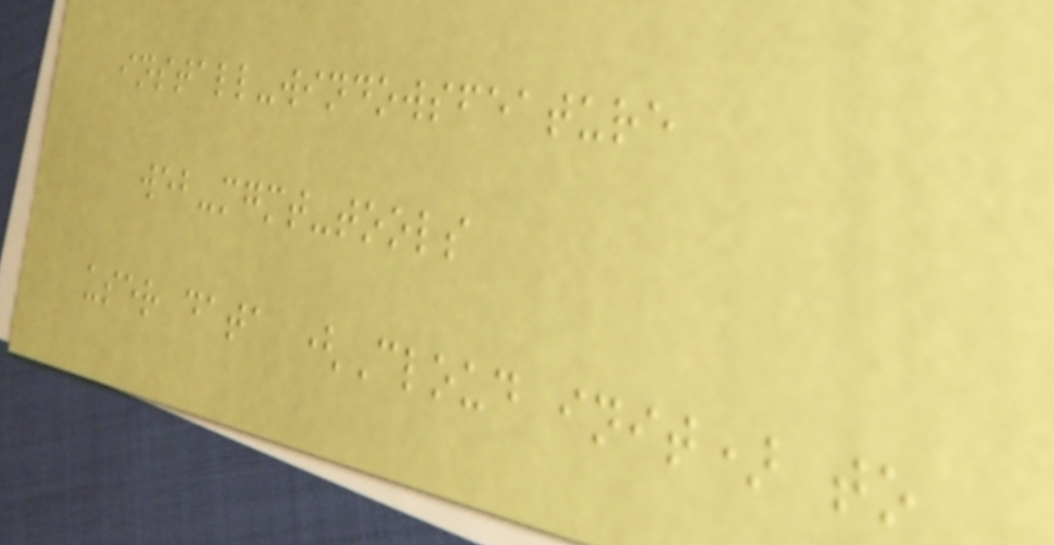install-windowsfeature
web-mgmt-tools
user data (Cloud init) to
